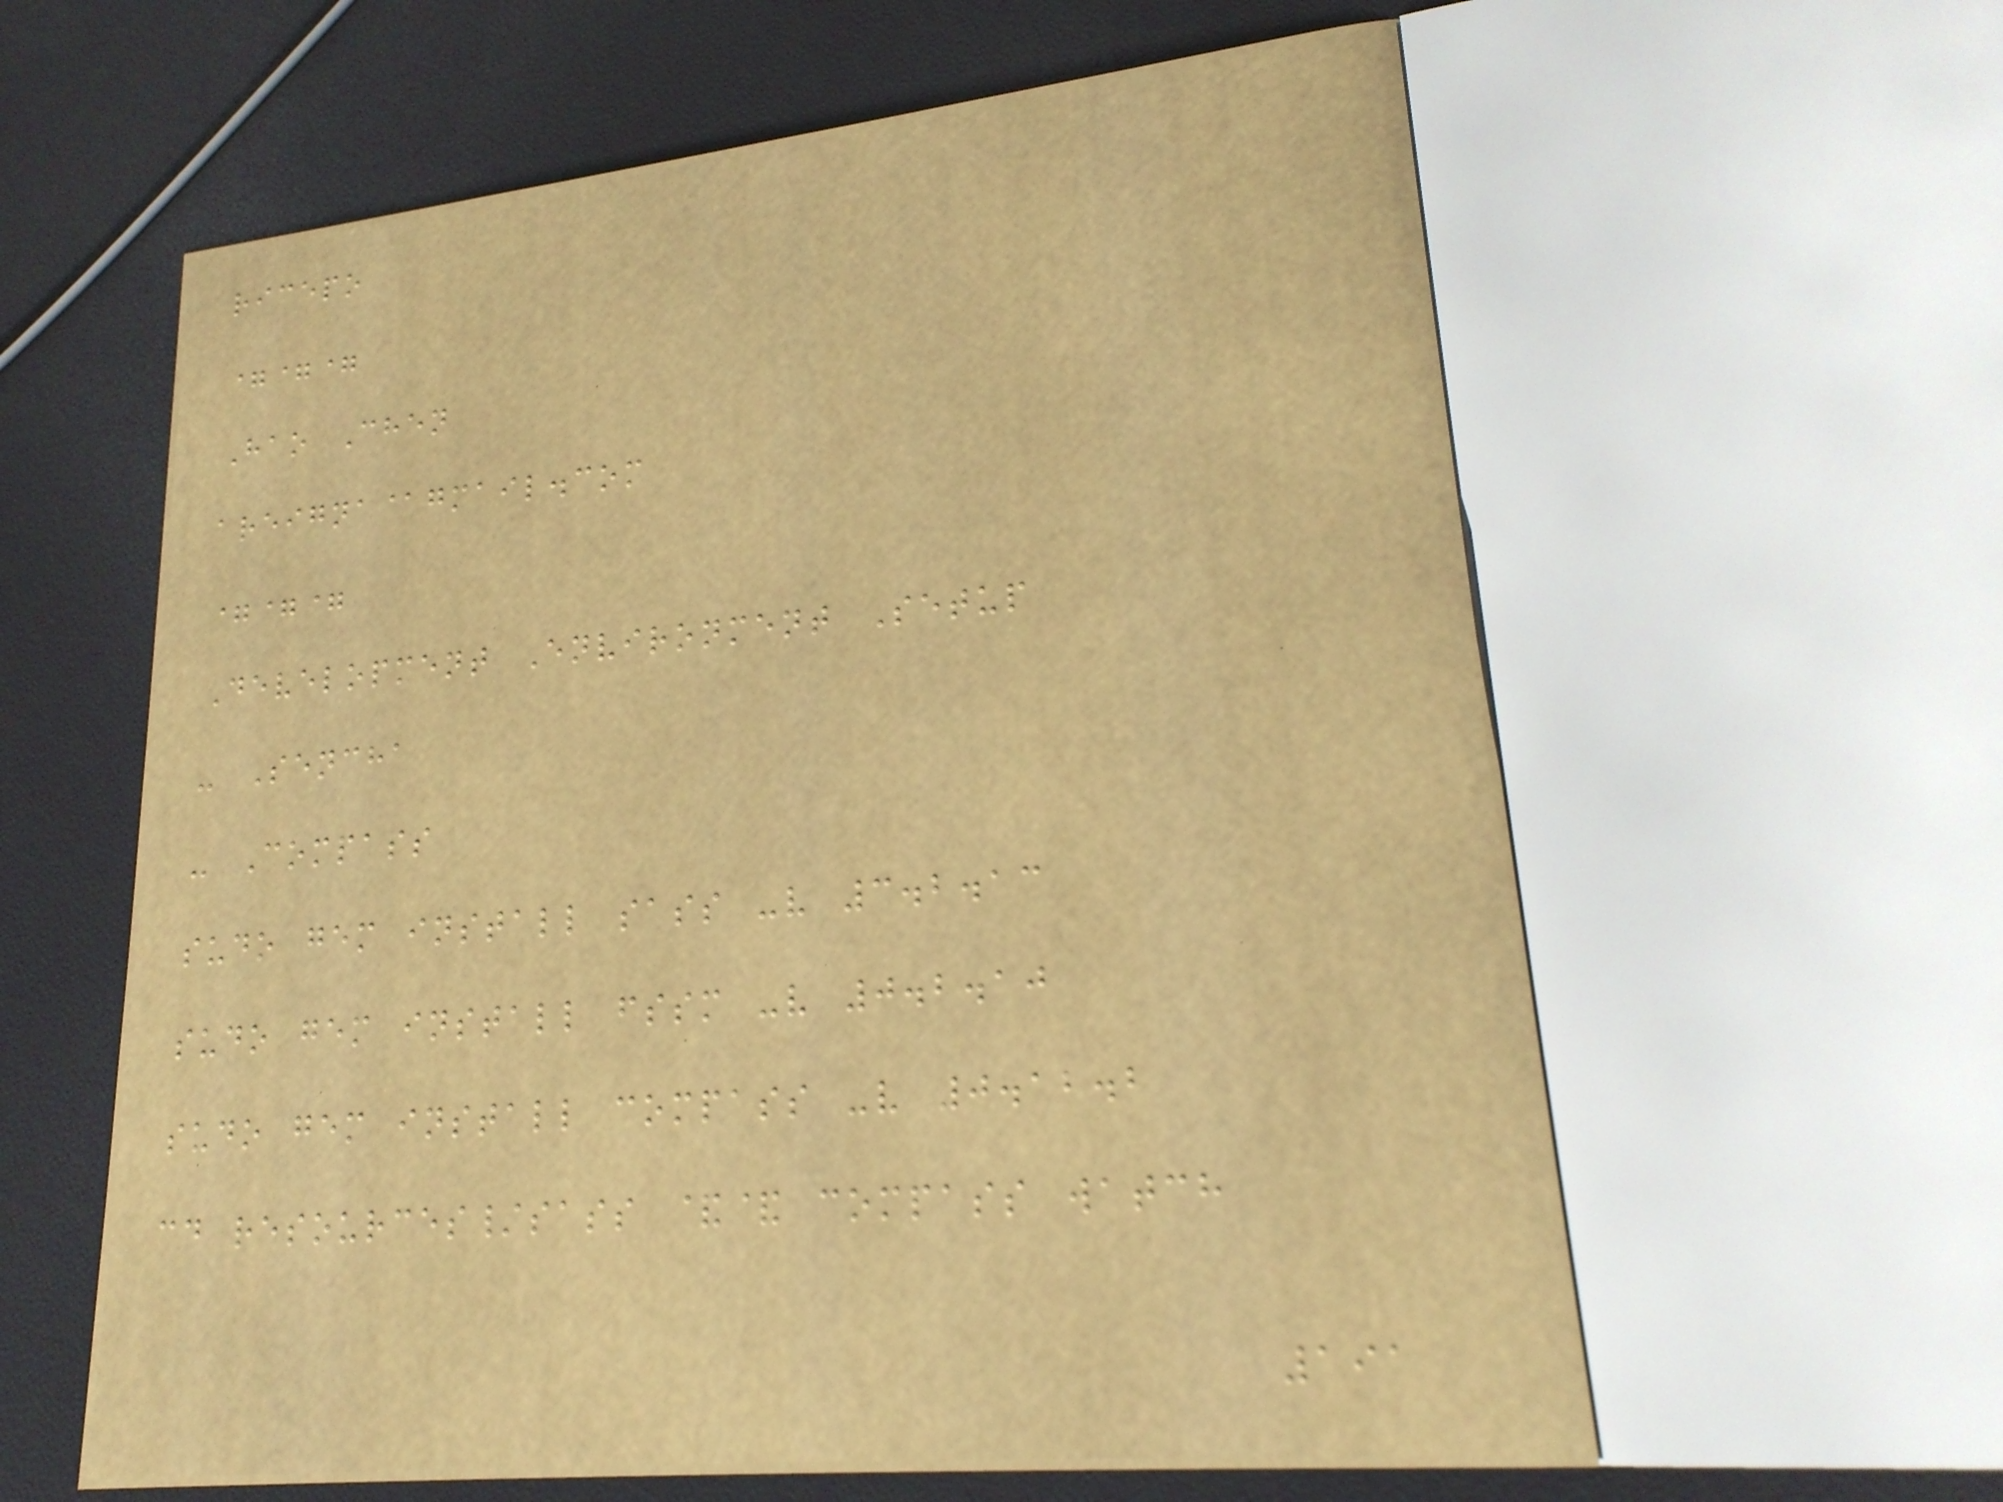ricepo
===
Hao Chen
areigna@gmail.com
===
Development Environment Setup
- Sencha
- Compass
sudo gem install sass -v 3.2.13
sudo gem install fssm -v 0.2.10
sudo gem install compass -v 0.12.2
cd resources/sass && compass watch
191
